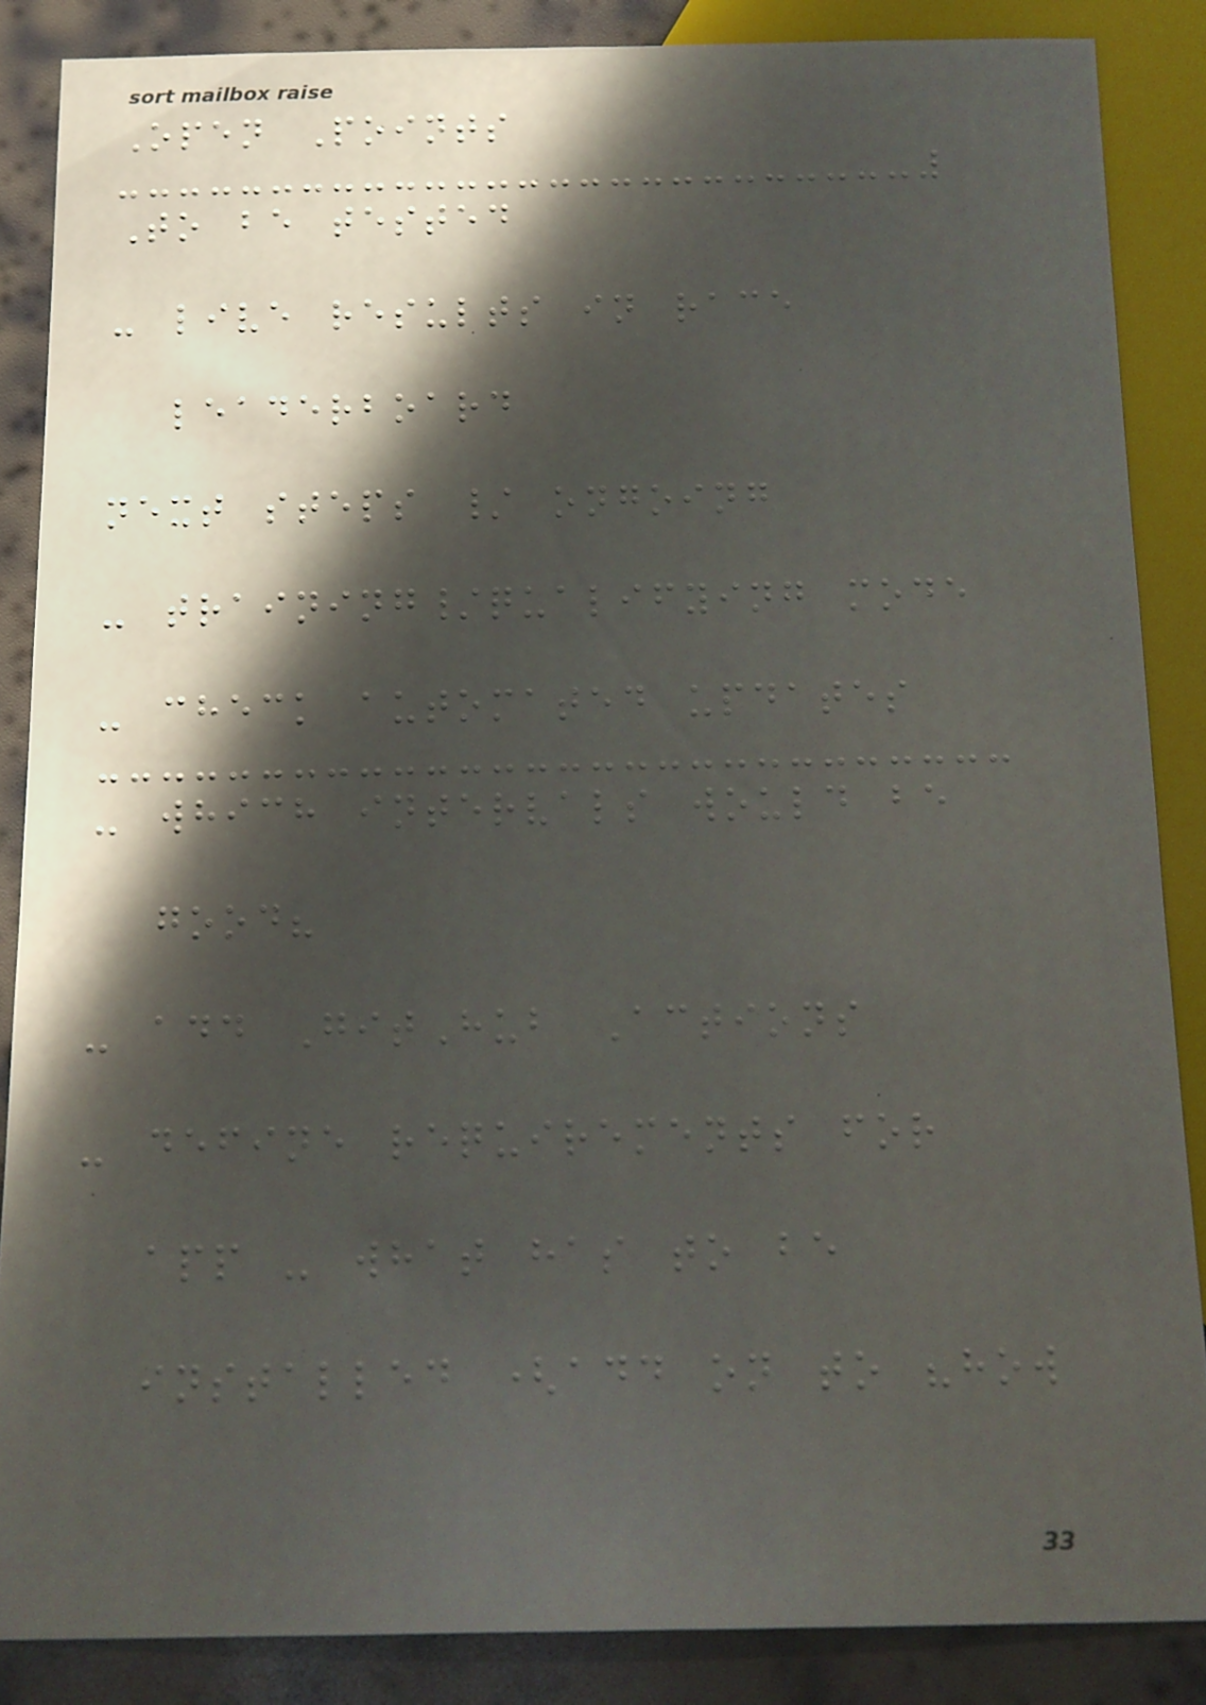Open Points
To be tested
- live results in race
leaderboard
next steps / ongoing
- training/qualifying mode
- check automated updates
- which intervals would be
good?
- add GitHub Actions
- define requirements for
app - what has to be
installed (add on to "how
